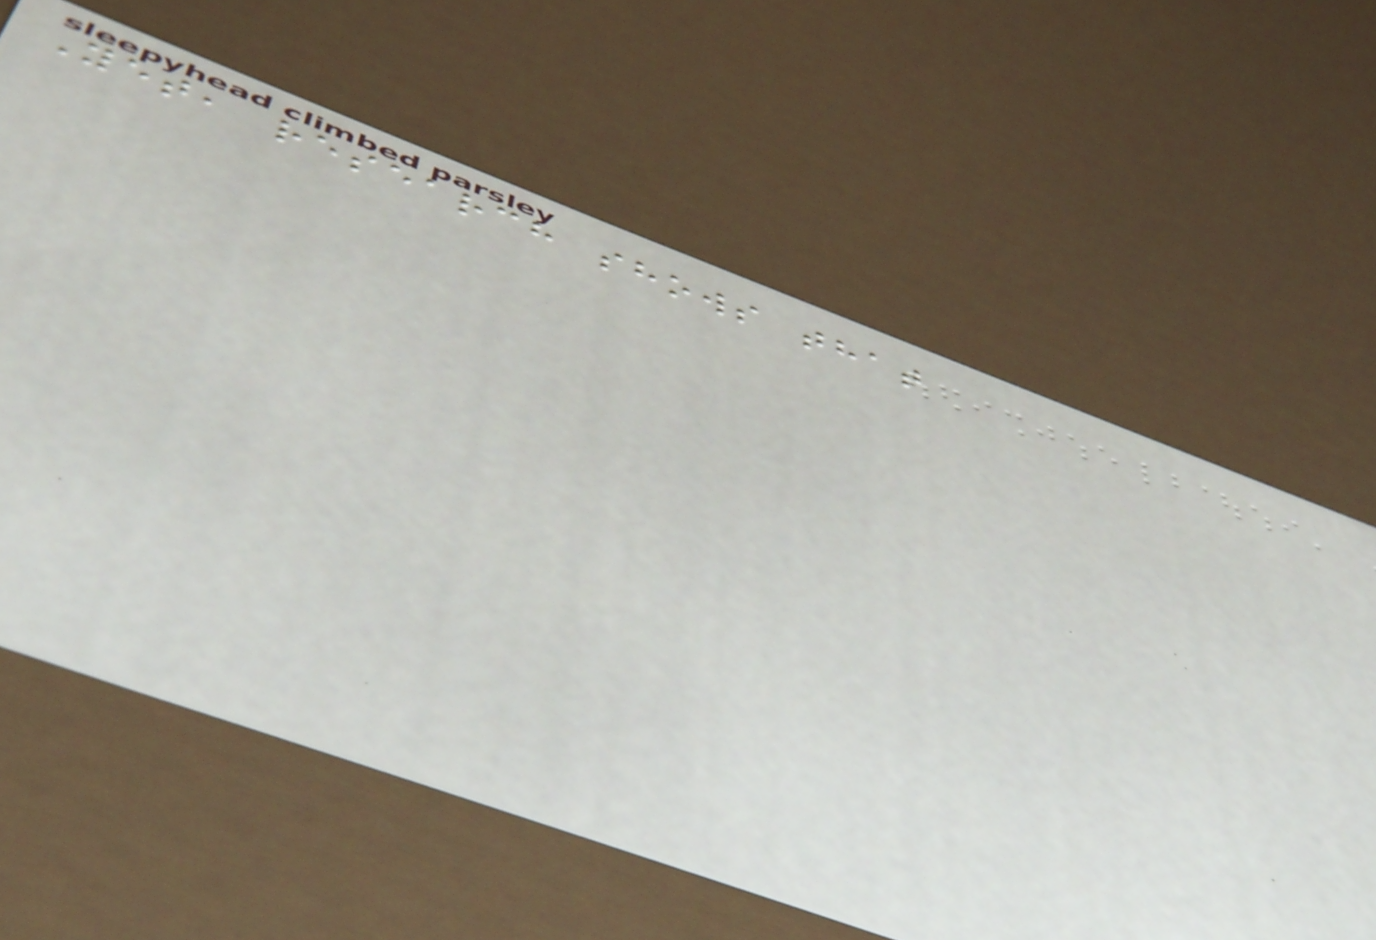Yet, research shows that
